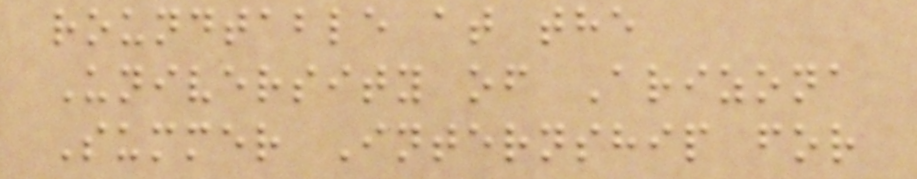roundtable at the
University of Arizona
Summer Internship for
